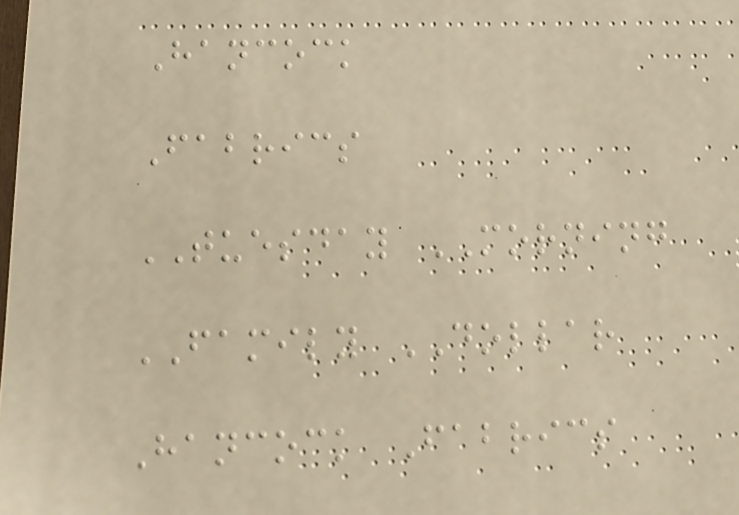Hancock
Fabrics
TUESDAY MORNING
FAMILY DOLLAR
Hancock Fabrics
